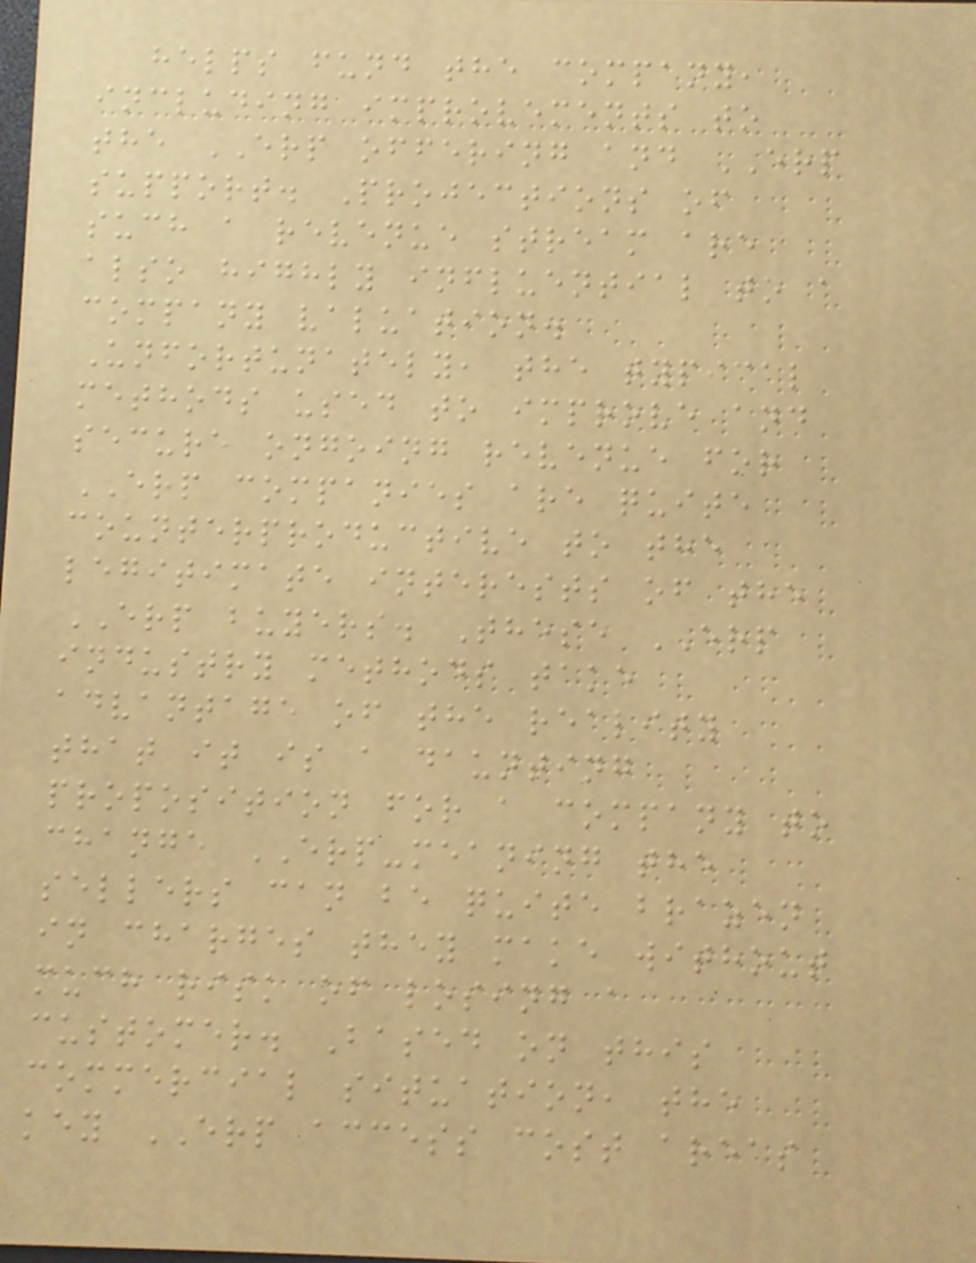helps fund the company,
including improvements to
the ERP offering and ERP
support. Projections of
such a revenue stream are
also highly influential to a
company valuation.
Unfortunately, the typical
methods used to improve and
secure ongoing revenue for
ERP companies are quite
counterproductive to the
legitimate interests of the
ERP buyers. These ERP
industry methods take
advantage of the reality
that it is a daunting
proposition for a company to
change ERP-meaning the
sellers can be quite brazen
in charges they make without
much risk of losing a
customer. Based on this
commercial situation, the
key ERP access cost areas
